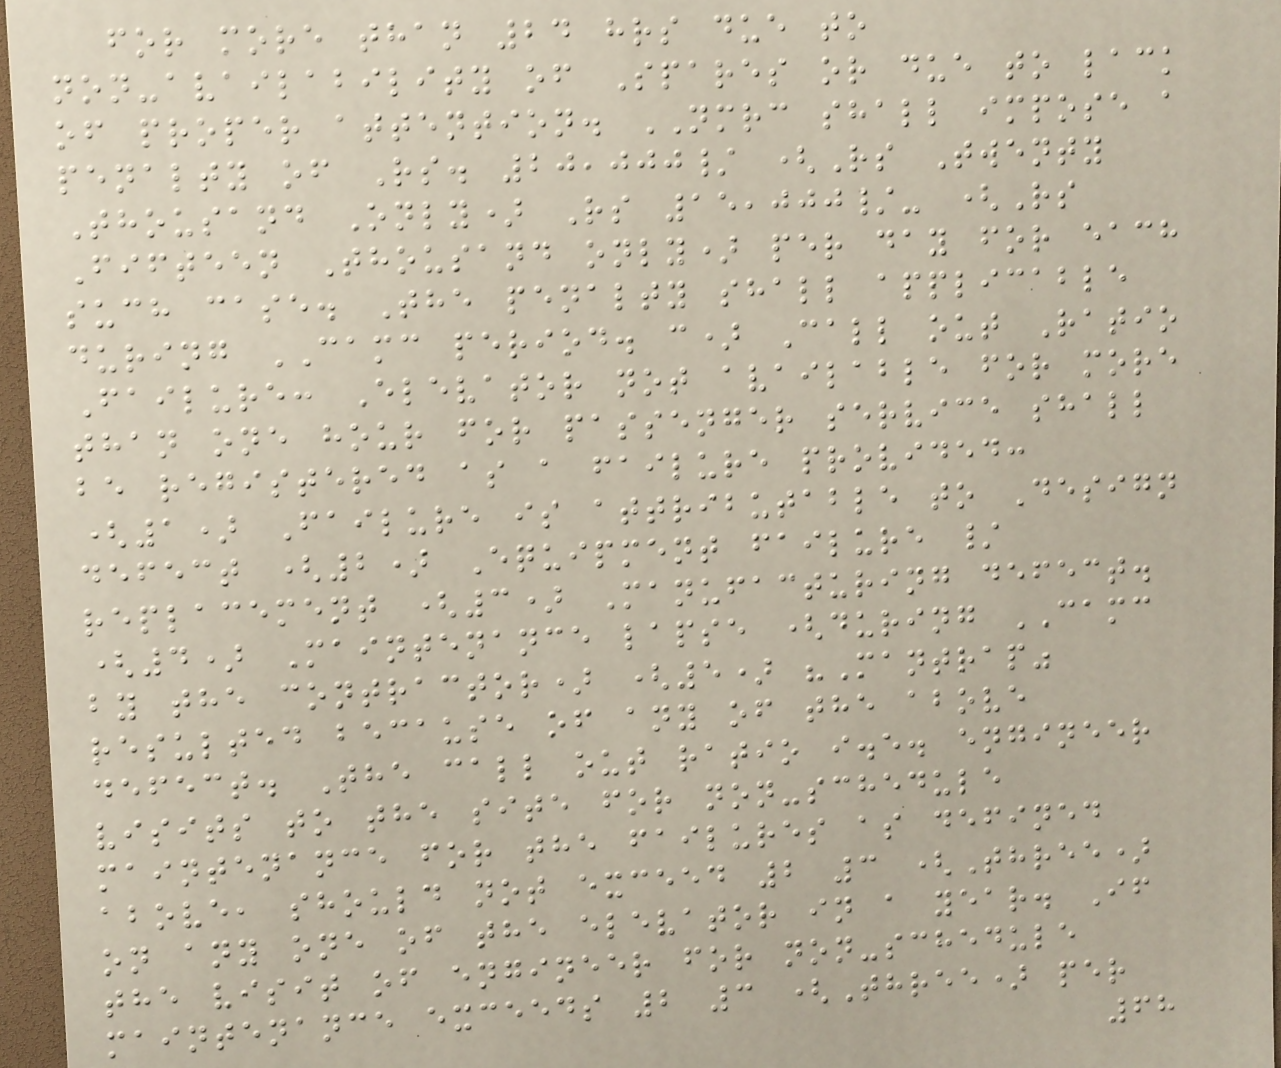for more than 24 hrs due to
non-availability of Spares or due to lack
of proper attention. NMRC shall impose a
penalty of Rs. 20,000/ (Rs Twenty
Thousand Only) Rs 15,000/- (Rs
Fifteen Thousand only) per day for each
such case. The penalty shall applicable
during CAMC period. c) Call out Ratio
Failure: Elevator not available for more
than one hour for passenger service shall
be registered as a failure provided:
(1) Failure is attributable to Design
defect (2) Equipment failure /
replacement (3) Manufacturing defect.
(4) Maintenance lapse (during CAMC
by the contractor) (5) "Mantrap"
resulted because of any of the above
defect. The call out ratio i.e. engineer
visits to the site for non-schedule
maintenance for the failures as defined
above, should not exceed 2 3 (Three)
on any one of the elevator in a year. If
the visit of engineer for non-schedule
maintenance exceeds 2 3 (Three) per
68
